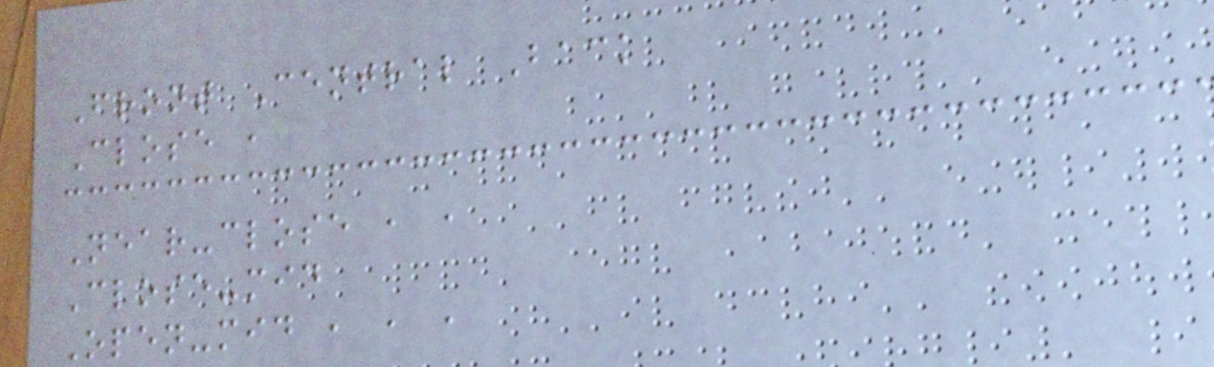Front Central Back
Close ,
Near-close , ,
Close-mid
Open-mid , , ,
